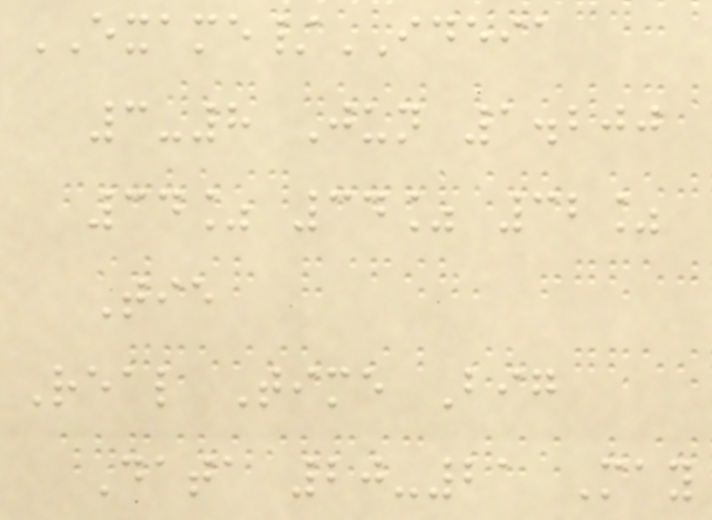EXAME/IDEIA
3-8 Jun 1.200
34% 34% 32%
Tie
Real Time Big
Data 20-21 May
